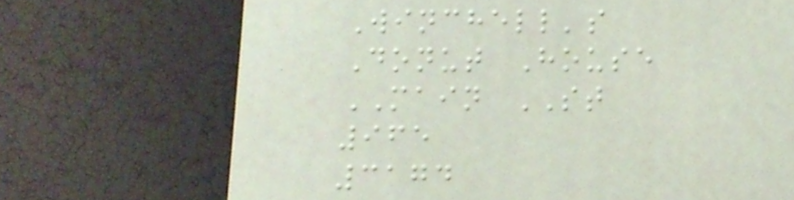Winchell's
Donut House
MAIN ST
965
3174
